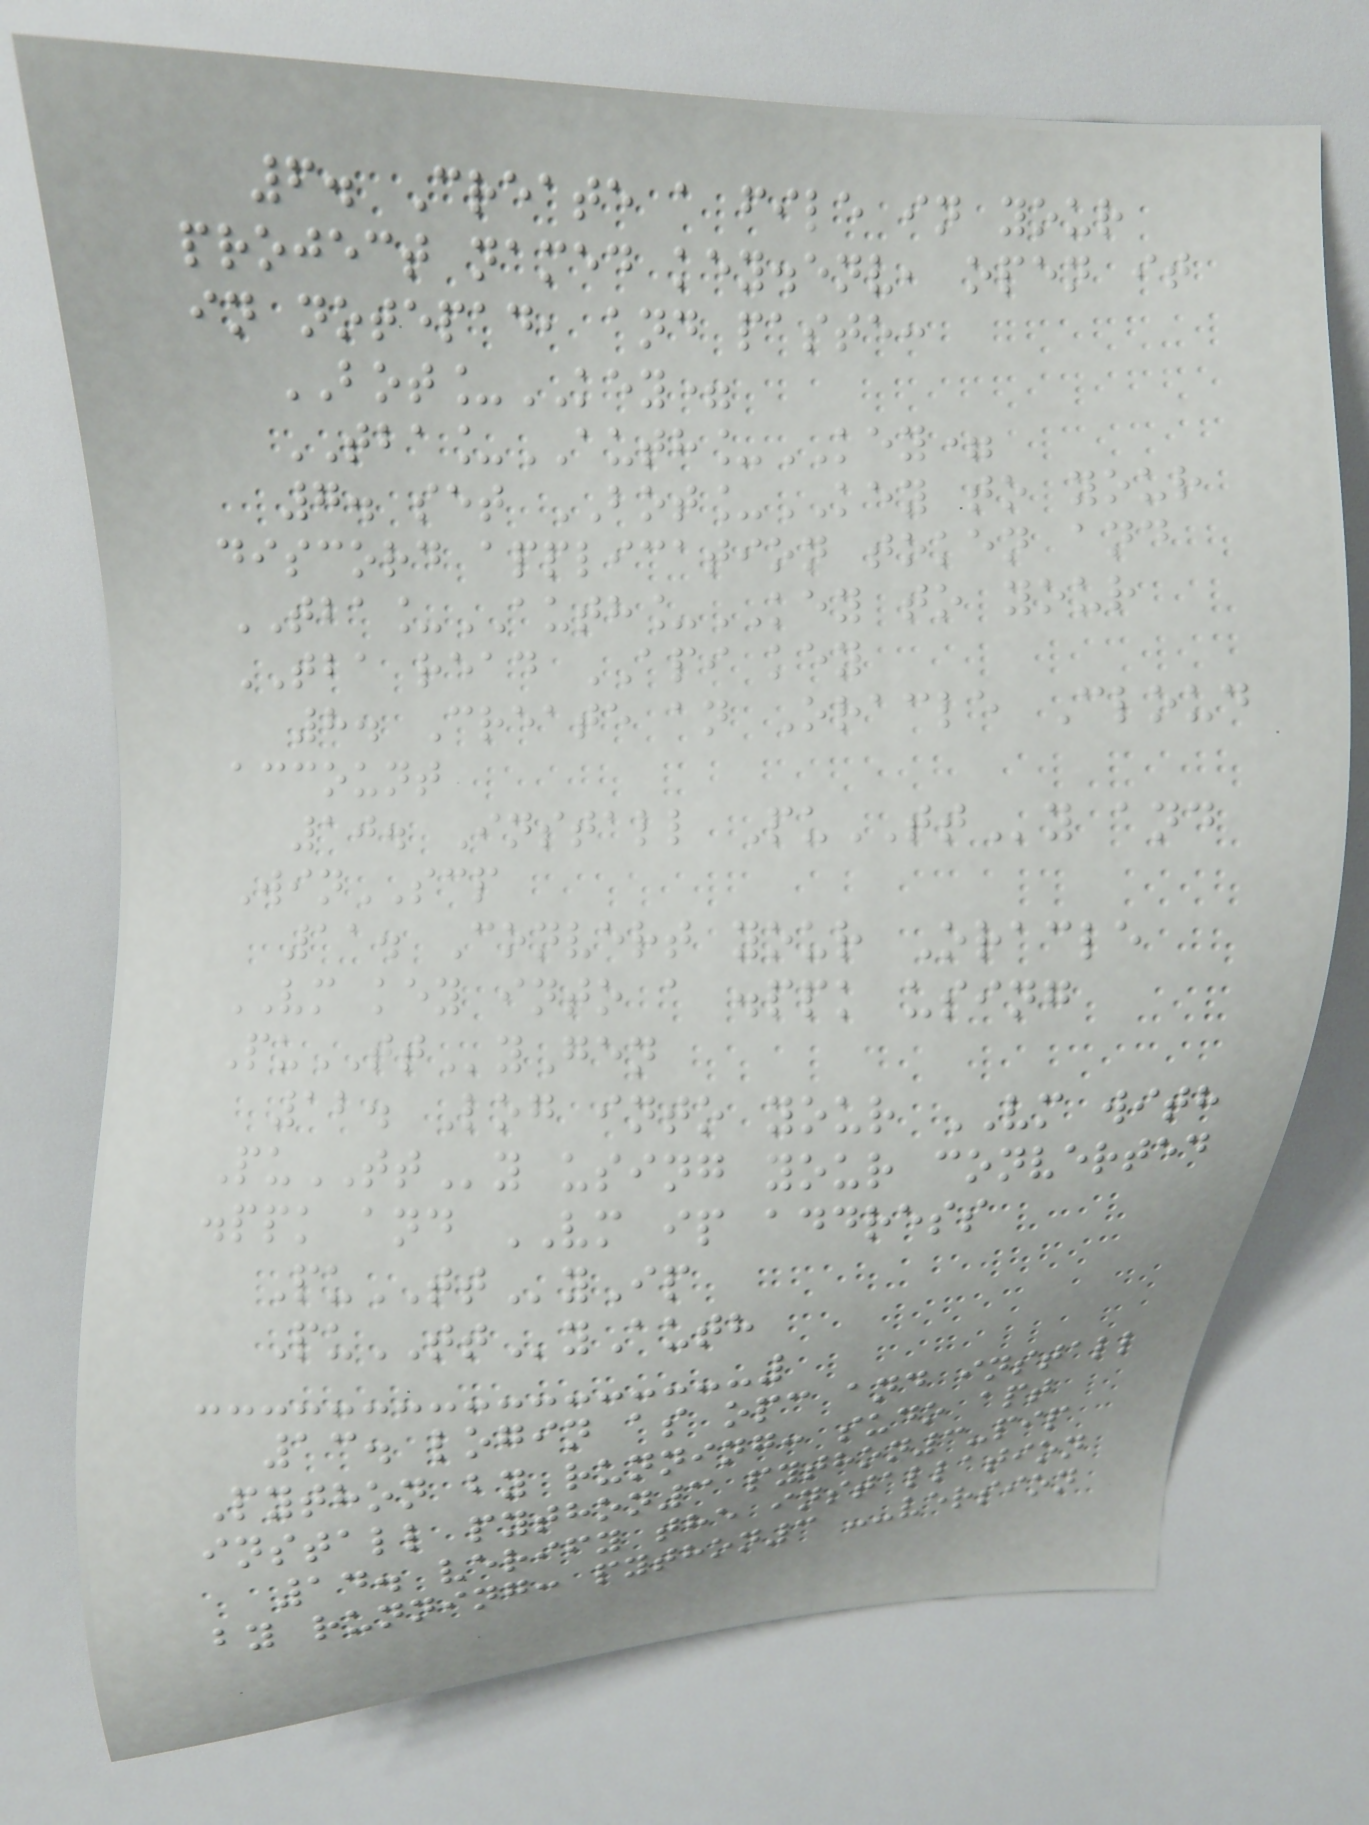6. Create a file in your
project named key.env, open it
in notepad, and paste:
BOT_KEY=
TBA_AUTH_KEY=
7. set BOT_KEY to your
discord application token and
TBA_AUTH_KEY to your
TBA read API key
8. Create an Oracle Cloud
account
10. Install PuTTy and
WinSCP
11. Convert your Oracle
VM key into a .ppk using
PuTTyGen
12. Log into your VM with
PuTTy using your converted
.ppk and VM ip address
PuTTyIp
PuTTyAuth
13. login as opc and install
Python by running: sudo apt
install python3 python3-pip
14. verify the installation
by running: python3 --version
